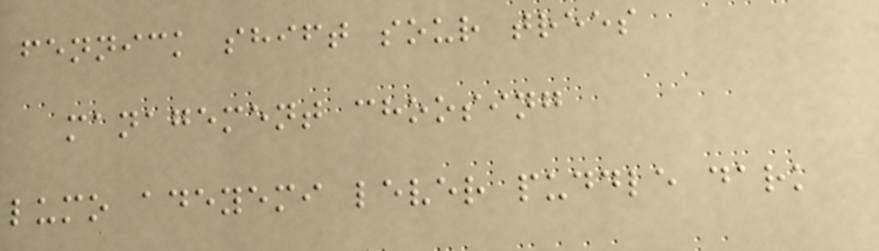fennick shift sour trees
management choosing
lumo adeyemi lever puddle dark
